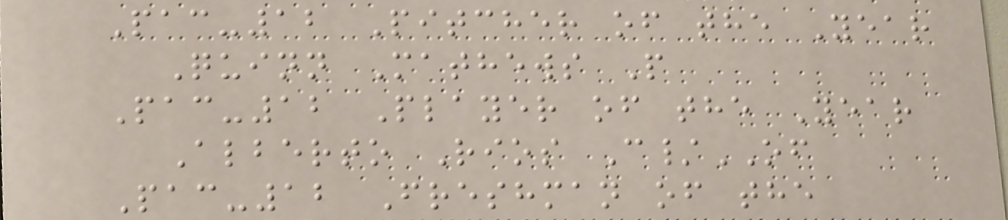Pac-12 Pitcher of the Year
Quinn Mathews P
Pac-12 Player of the Year
Alberto Rios C/OF
Pac-12 Freshman of the
